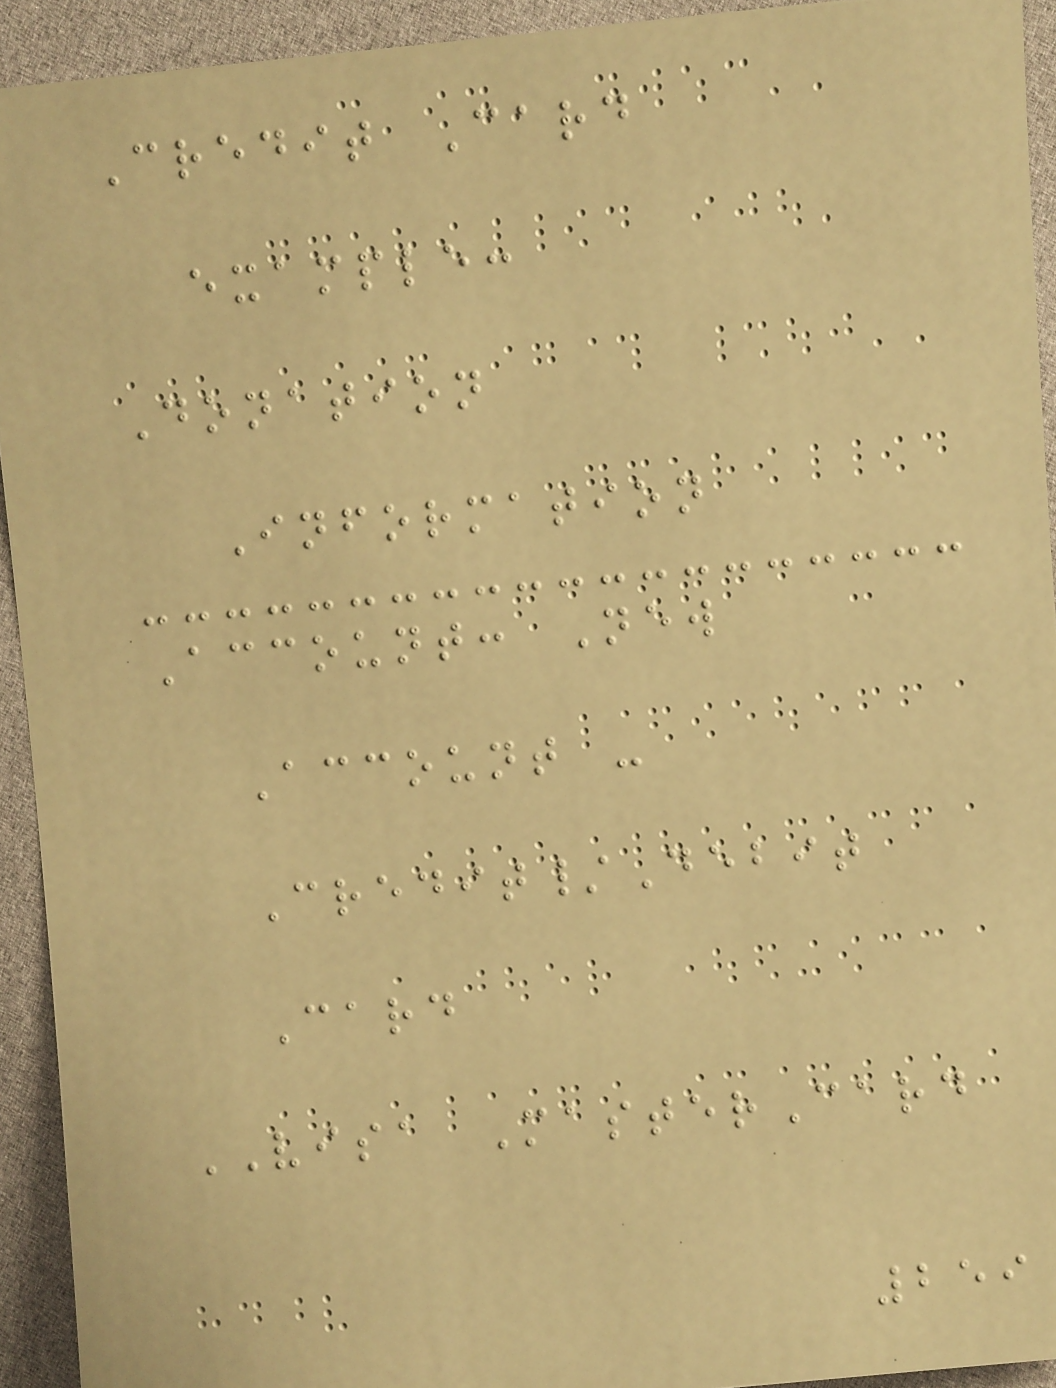Credit Card
example:
Donation
Information
Account: New
Account -
Credit/Debit
Card
VISA MasterCard
259
